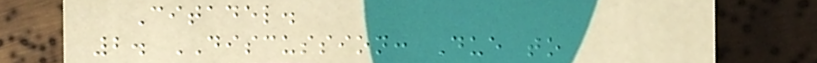Citadel.
2. DISCUSSION: Due to
